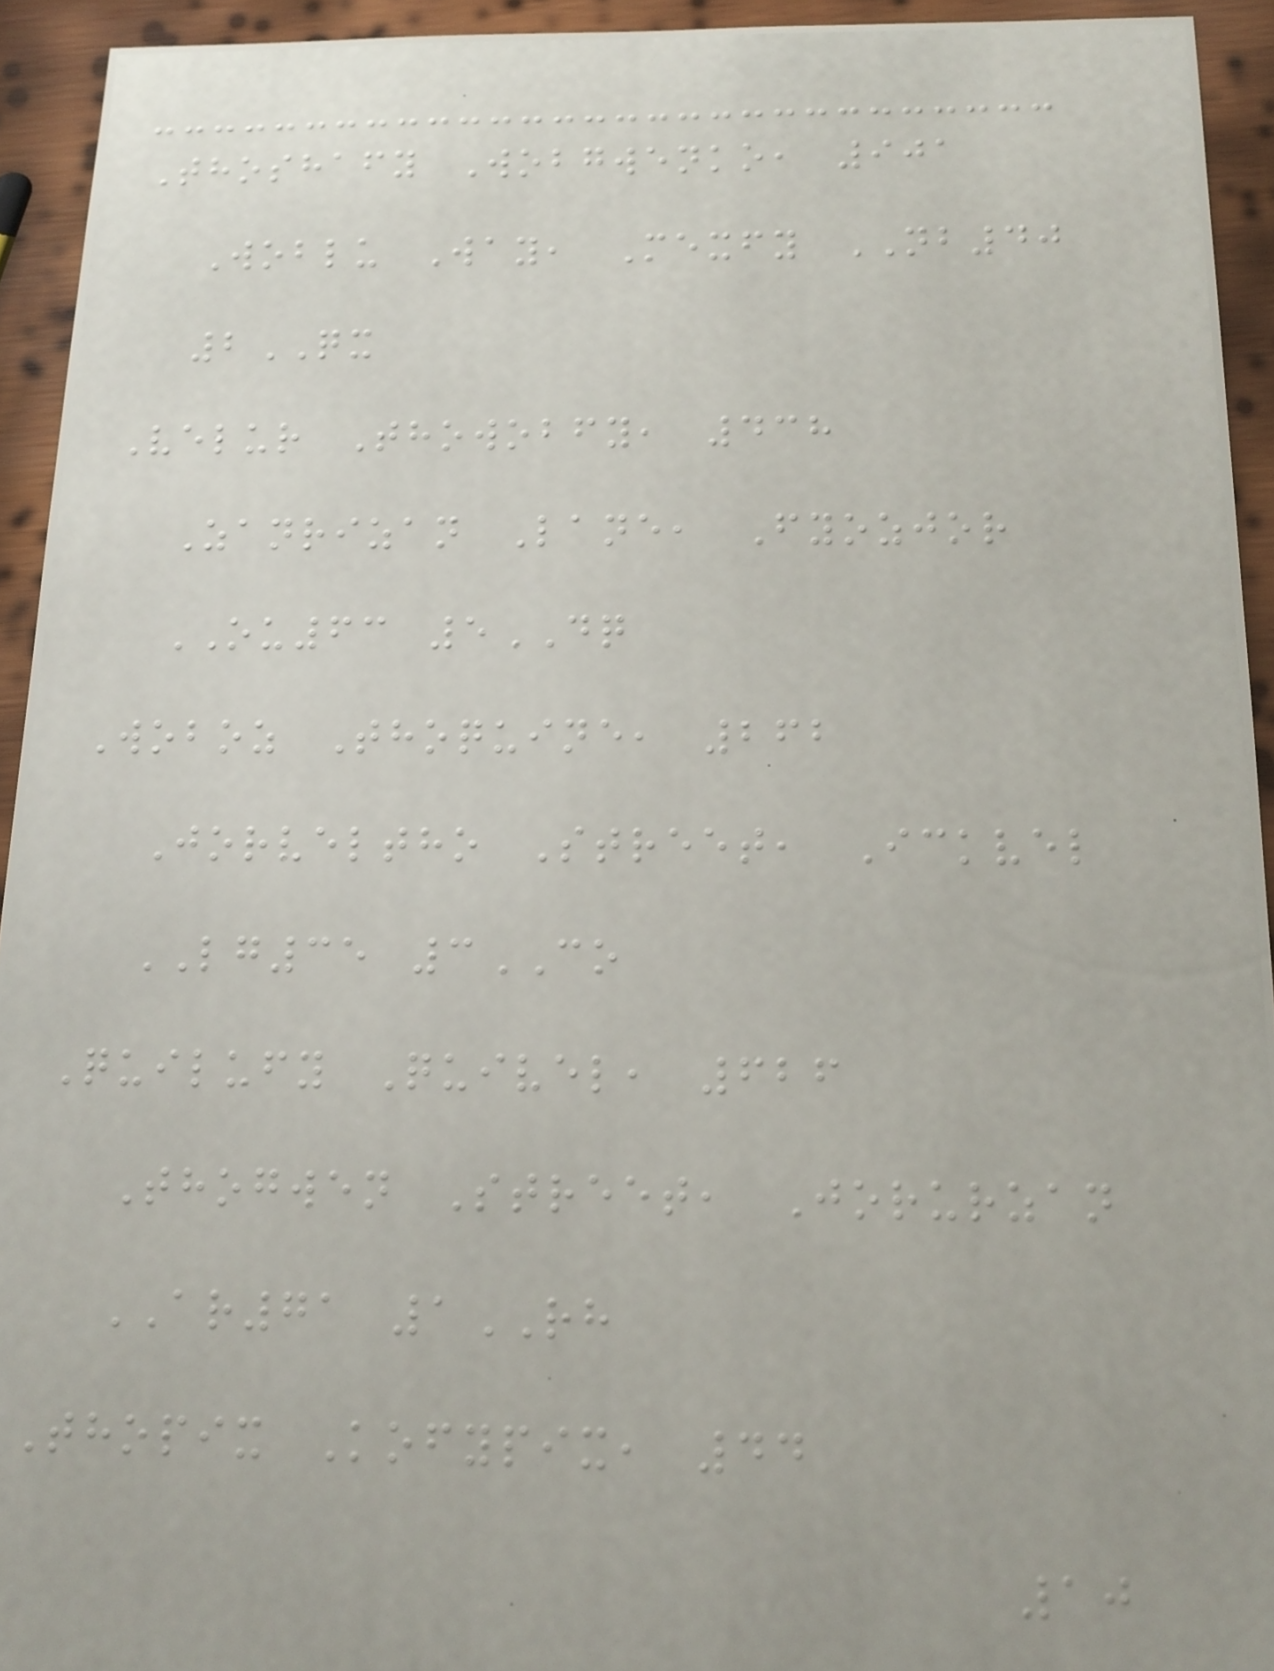Thoshafy Wobgwenko, 901
Woblu Way, Mexfy NB40
2QX
Velur Thowobfy, 438
Zanrizan Lane, Fyozjor
OU63 5DQ
Woboz Thoquine, 262
Jorveltho Street, Ickvel
LG35 3CO
Quilufy Quivel, 626
Thogwen Street, Jorurzan
AR71 1RH
Thopix Kofypix, 44
10
